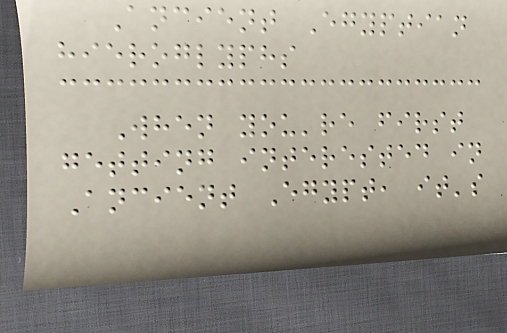Ancient Egyptian
hieroglyphs
When you're first
getting interested in
Ancient Egypt, it's
